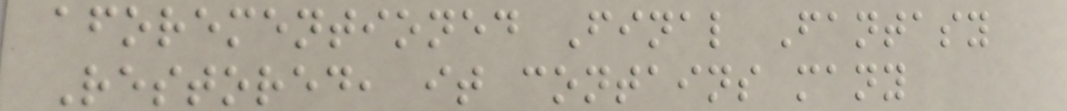aforementioned Final Fantasy
Restored, it contains many
